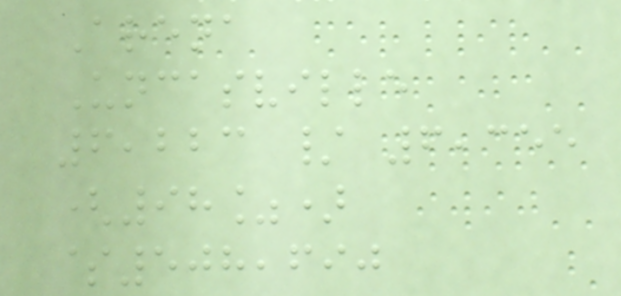Arena
Uncasville
6,223 / 6,355
(98%)
$508,690
